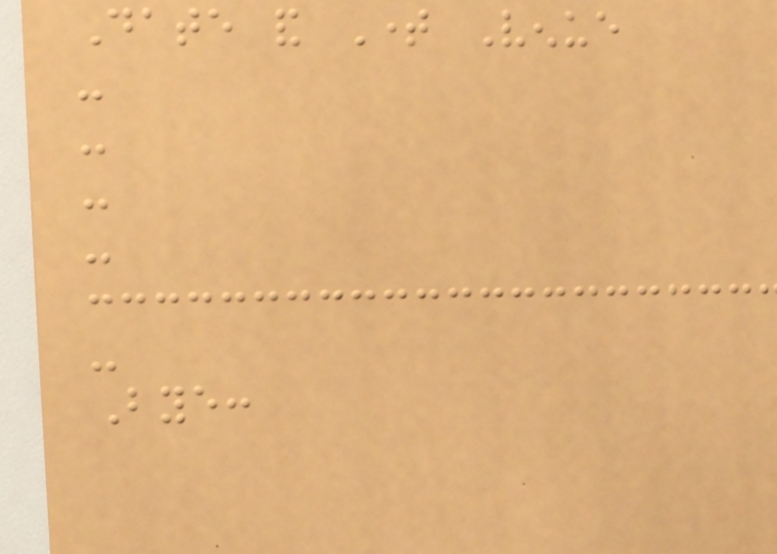Date and Time Venue
-
-
-
-
-
Bye:
